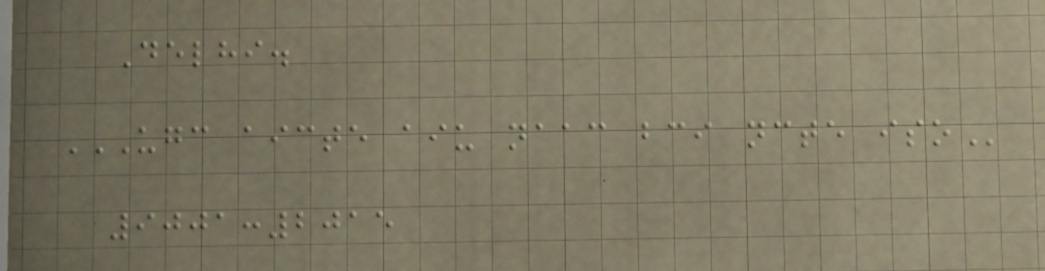Delhi.
UGC AICTE AIU NAAC BCI NCTE ISO
9001:2015
